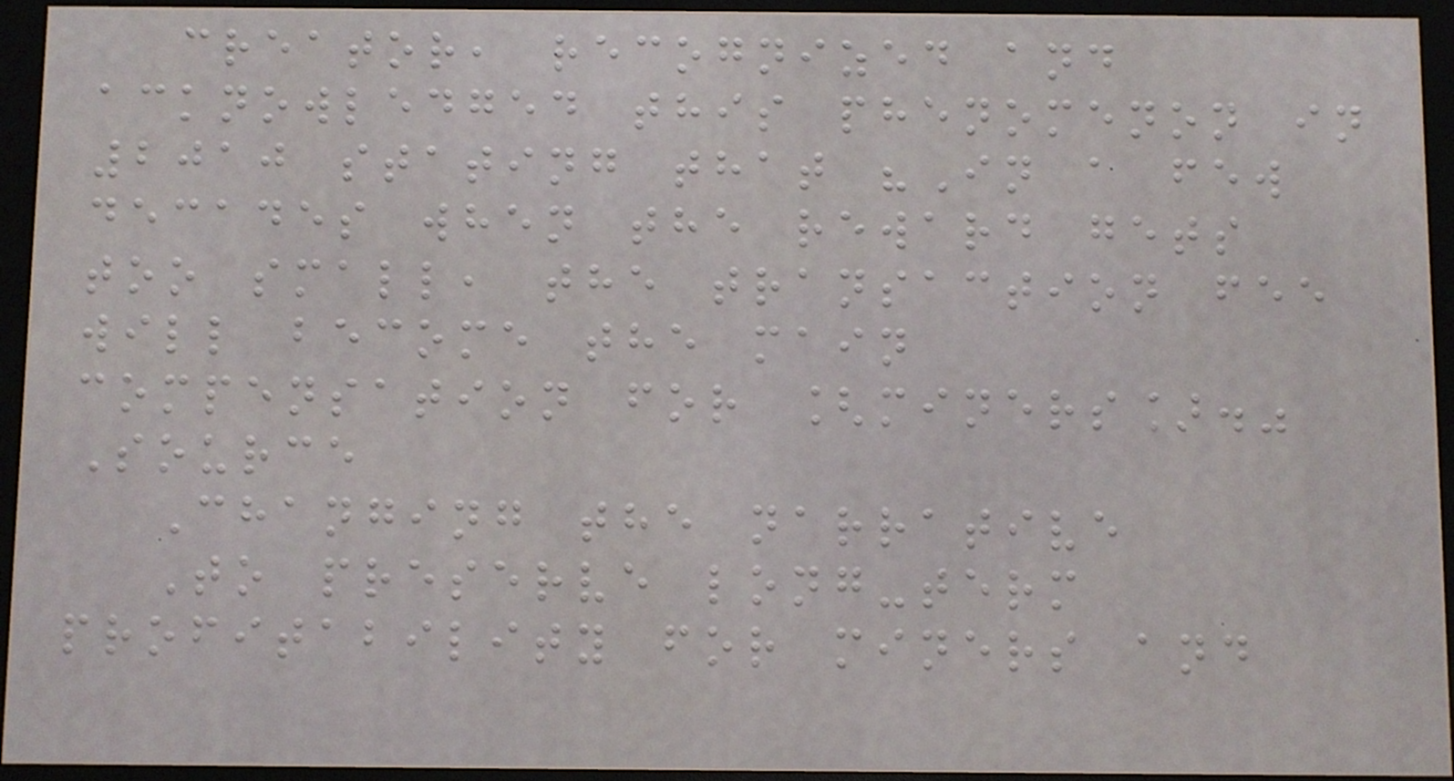creator, recognized and
acknowledged this phenomenon in
2010 stating that "In a few
decades when the reward gets
too small, the transaction fee
will become the main
compensation for [miners]."
Source
Changing the narrative
To preserve long-term
profitability for miners and
